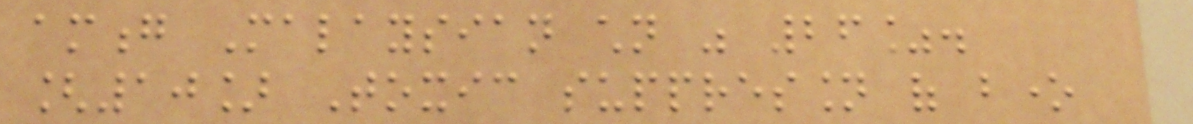among Malaysian children was 26%.
[10] Toxic suppression of bone
